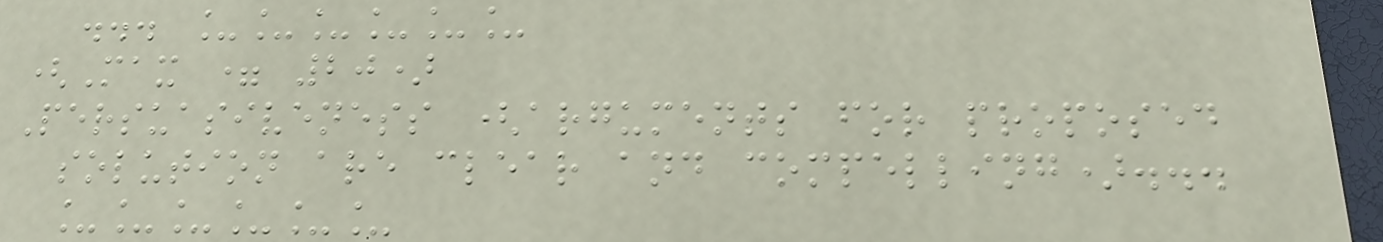... ______
(Max = 20)
Persuasiveness (arguments for proposed
solution are clear and compelling)...
______
